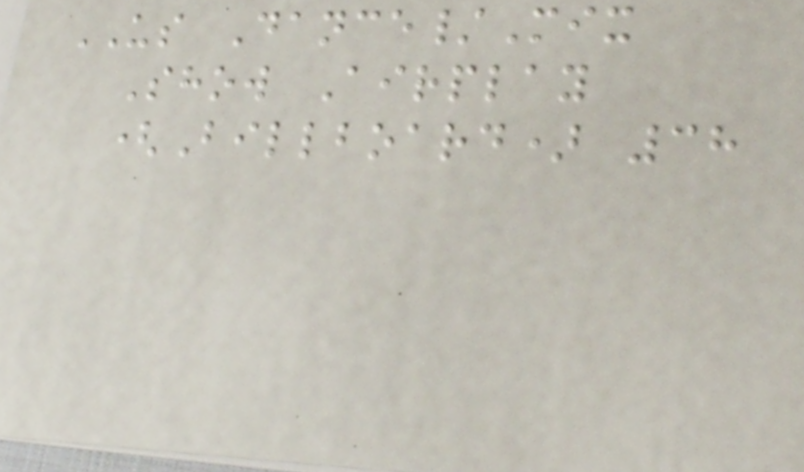US Dance/Mix
Show Airplay
(Billboard) 38
